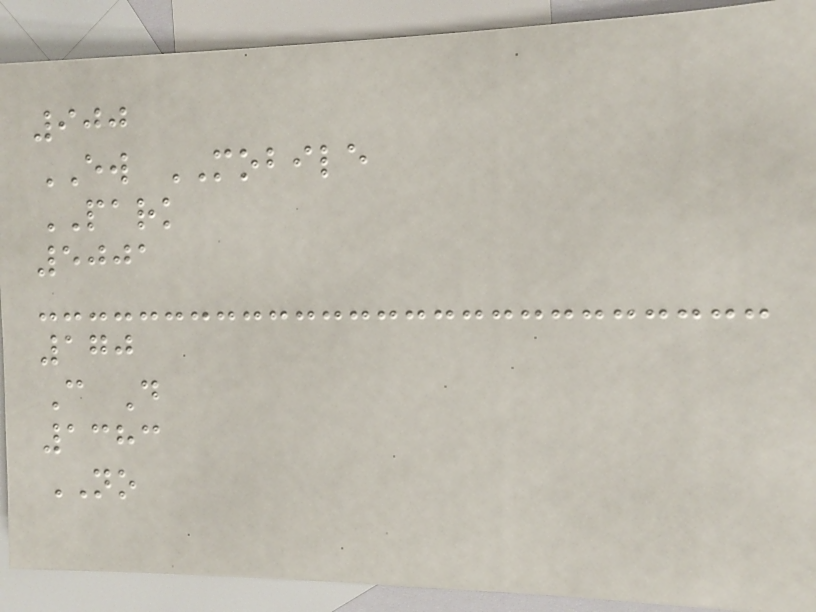900
EW MOBILE
PARK
5001
170
C D
1383
NO
